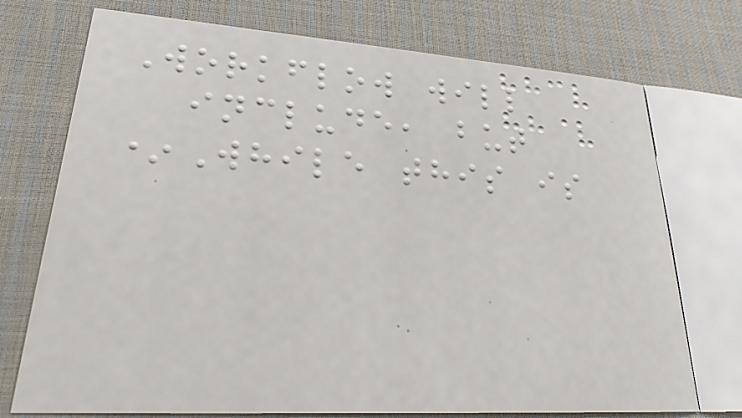Workflow will
include, but
*While this is
